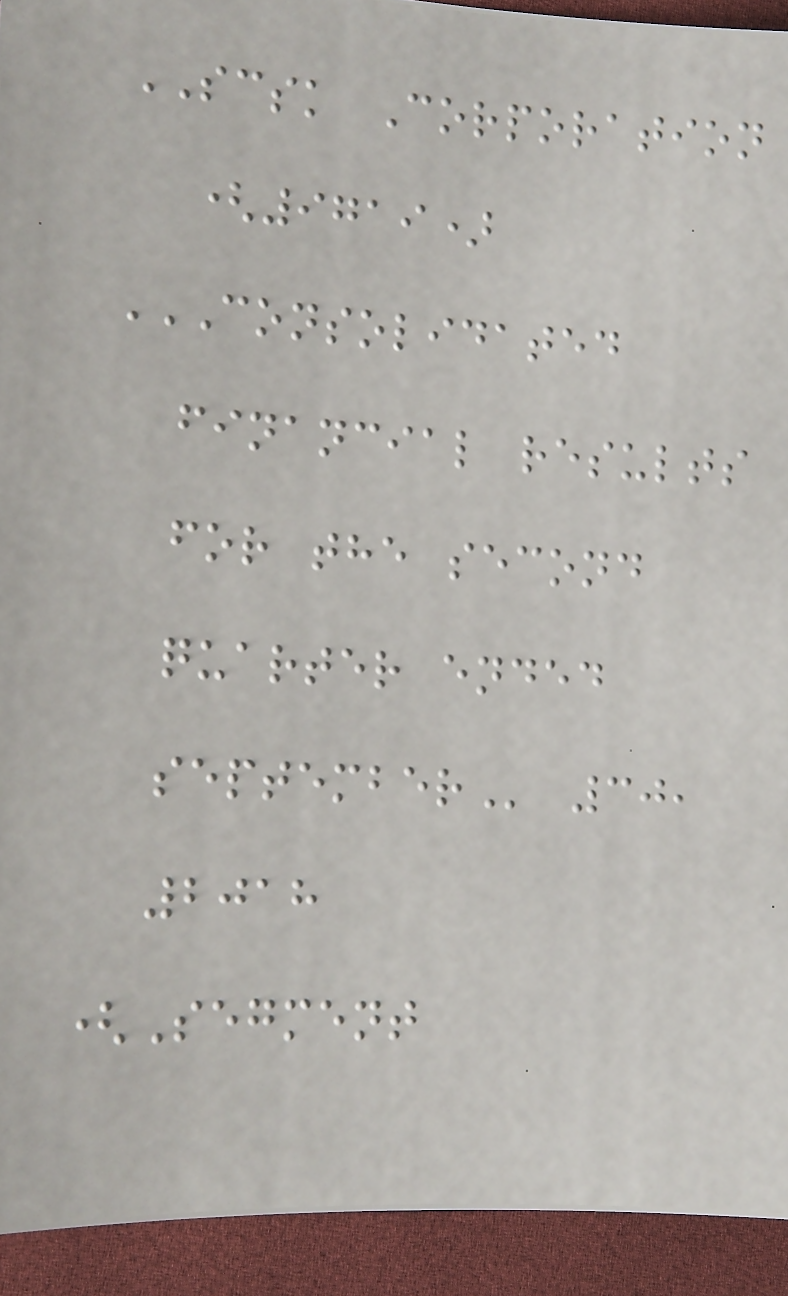SCSK Corporation
(9719)
CONSOLIDATED
FINANCIAL RESULTS
FOR THE SECOND
QUARTER ENDED
SEPTEMBER 30,
2018
(Segment
